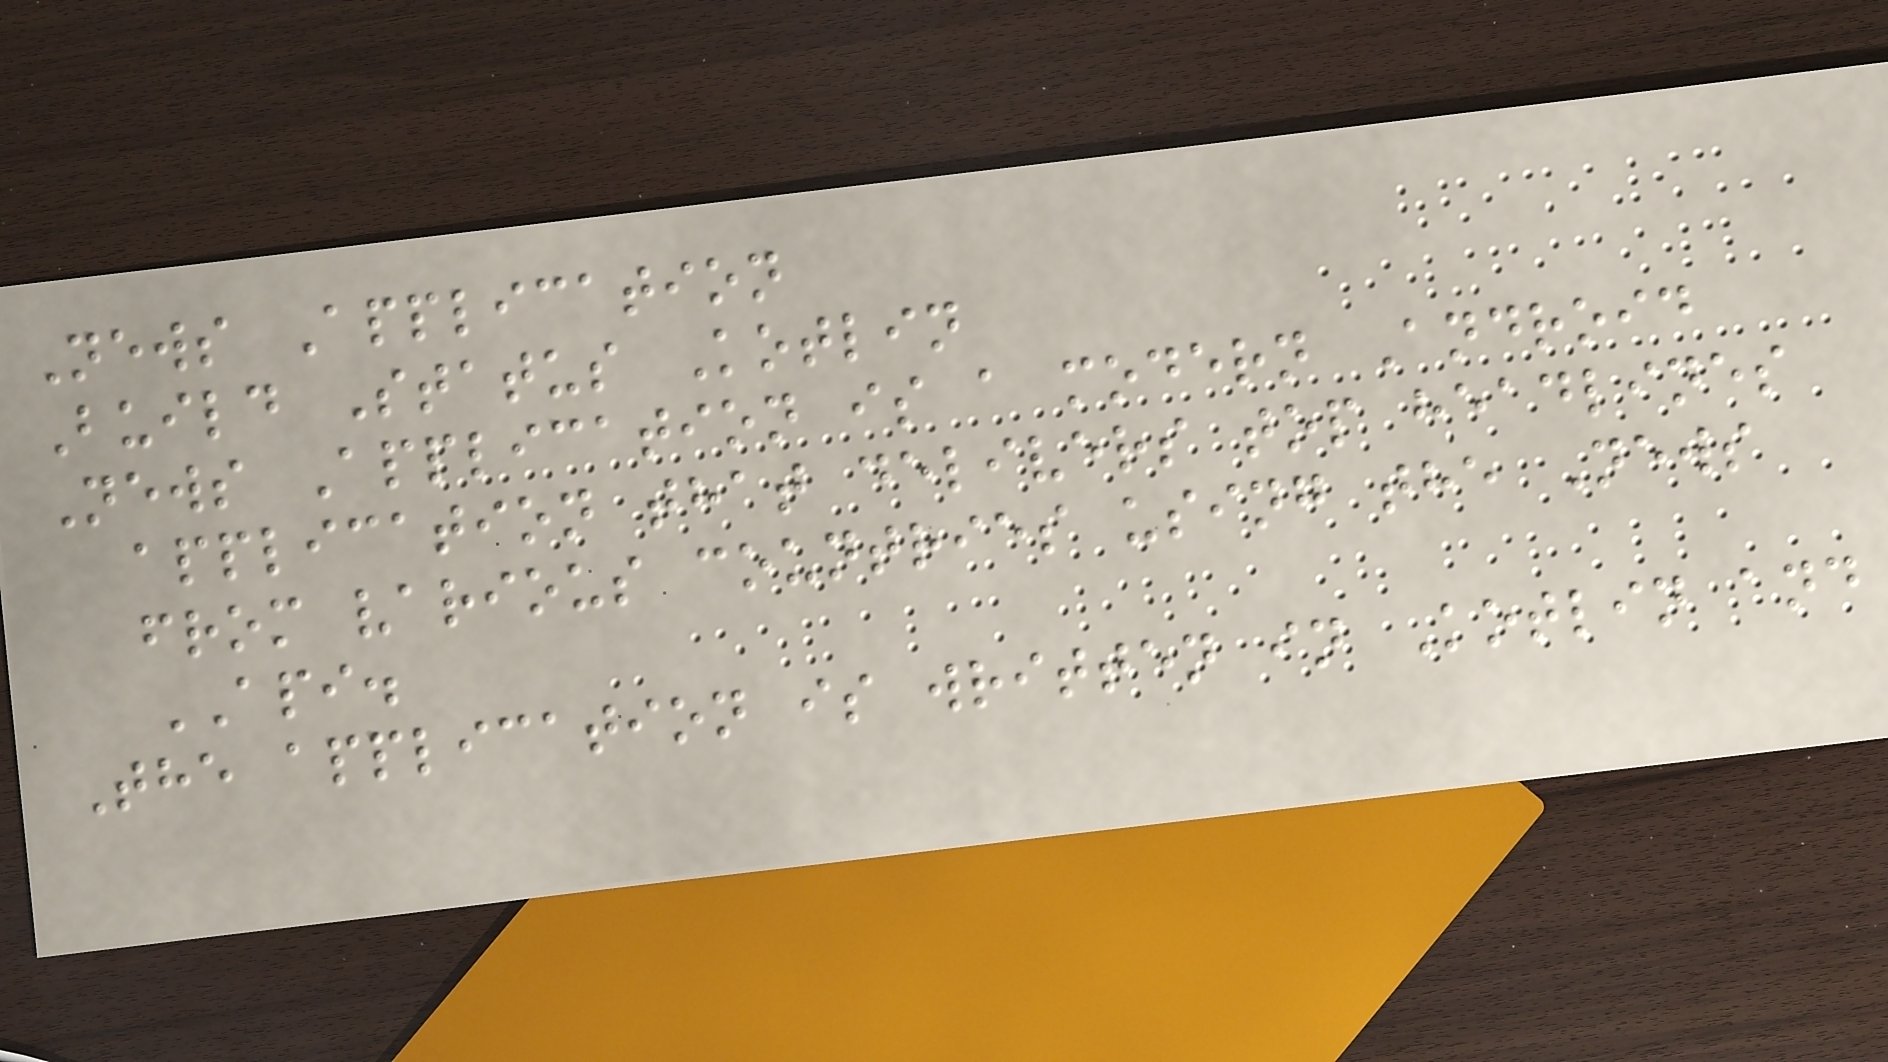News Application
Build Status Kotlin
News Application is a modern Android
application that delivers top headlines
from various countries using the News
API.
The application is written in Kotlin and
